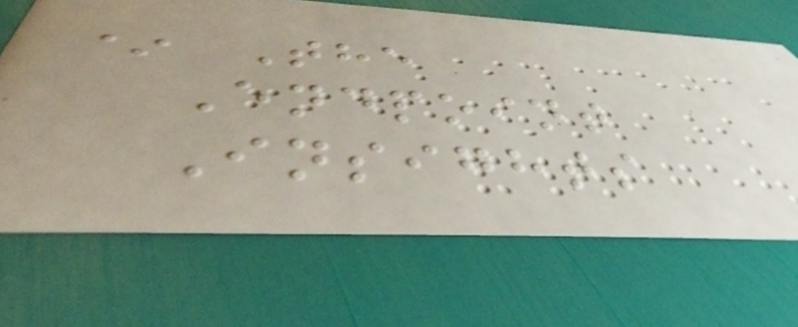* The
Endpoint
Insights
